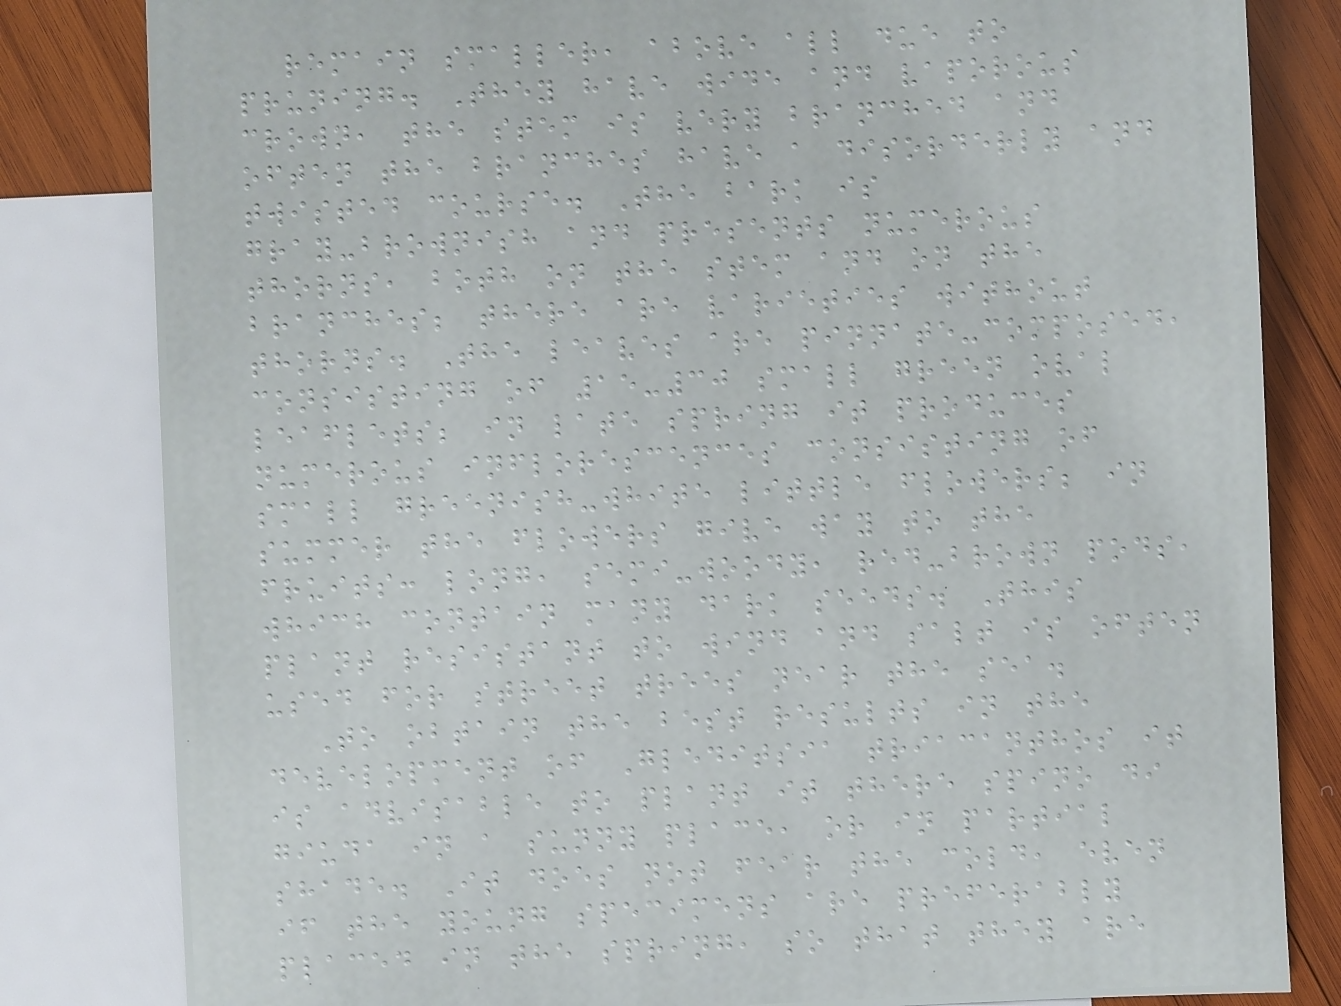remain smaller, above all due to
pruning. They have wide and vaporous
crown, the stem is very branched and
often the branches have a disorderly and
twisted course. The bark is
gray-brownish and presents numerous
thorns, both on the stem and on the
branches; there are varieties without
thorns. The leaves are pinnate-composed,
consisting of 15-30 small green oval
leaflets; in late spring it produces
numerous inflorescences consisting of
small greenish-white little flowers; in
summer the flowers give way to the
fruits: long, semi-woody, red-brown pods,
which contain many dark seeds. This
plant resistant to wind and salt is often
used for street trees near the sea.
To obtain the best results in the
development of Gleditsia triacanthos it
is advisable to plant it there spino di
giuda in a sunny place, or in partial
shade. It does not fear the cold, even
if the young specimens are preferably
placed in the spring, so that they are
